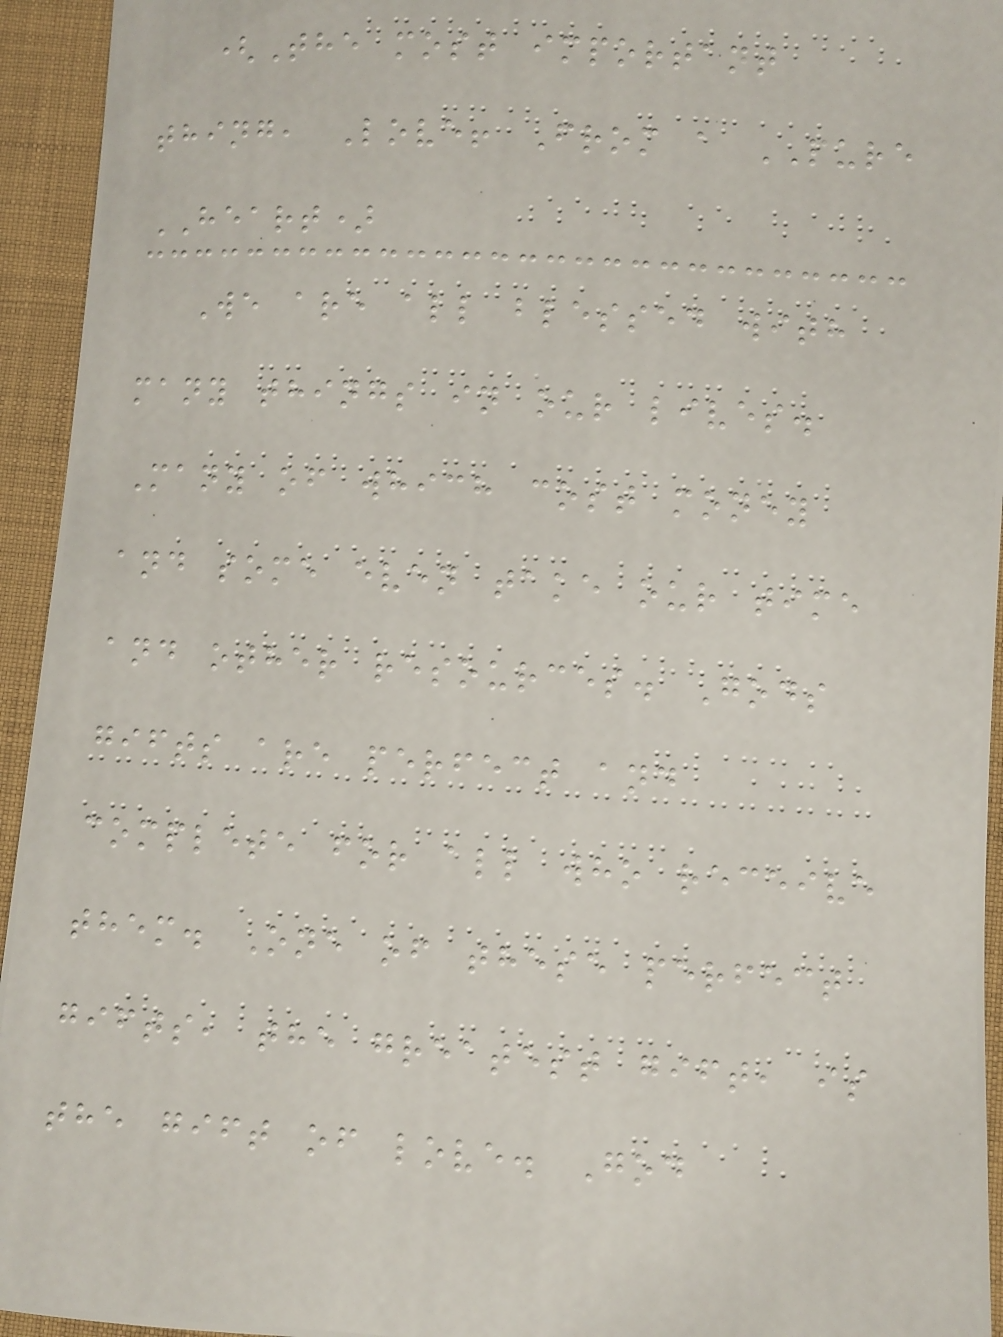(The most important
thing, Love! From a PURE
HEART)
We are all blessed with
many things in our lives.
Many of which cost money
and some even take our time
and other resources. Gods
gifts are perfect and
complete for all who receive
them. One of these perfect
gifts, the greatest gift, is
the gift of love. God
